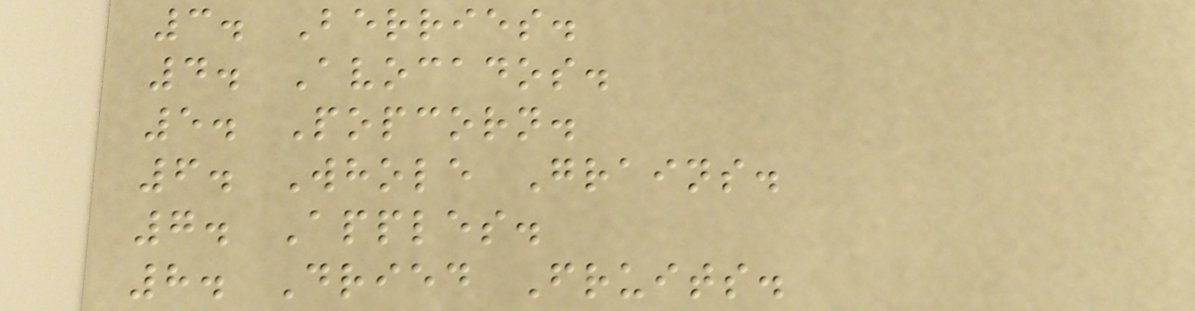3. Berries.
4. Avocados.
5. Popcorn.
6. Whole Grains.
7. Apples.
8. Dried Fruits.
